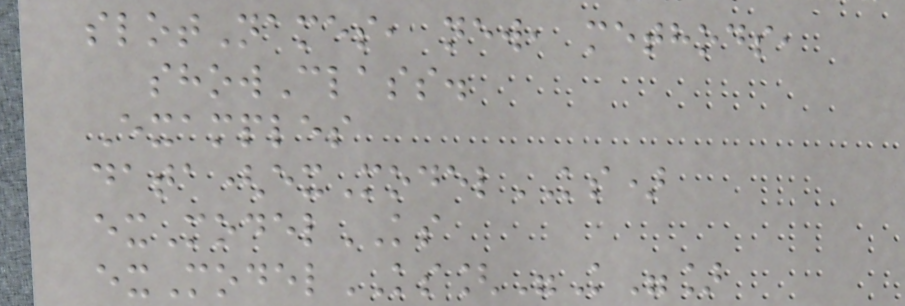slotNames, new, methods,
showClass.
Examples
data(exModelKS)
exModelKS
exModelKS["K"]
